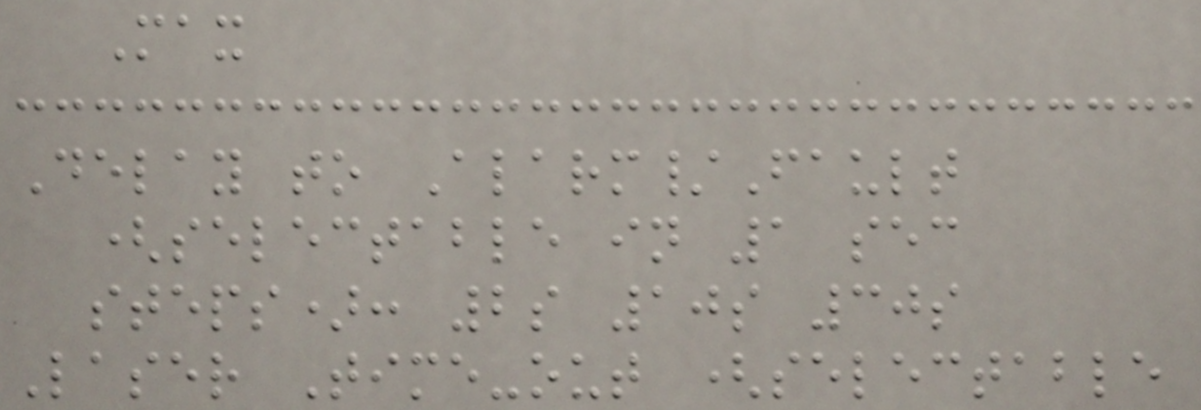Max
Delay to Alarm/Fault
(selectable in 1 sec
steps): 2s 10s 30s
Laser Time-out (selectable
